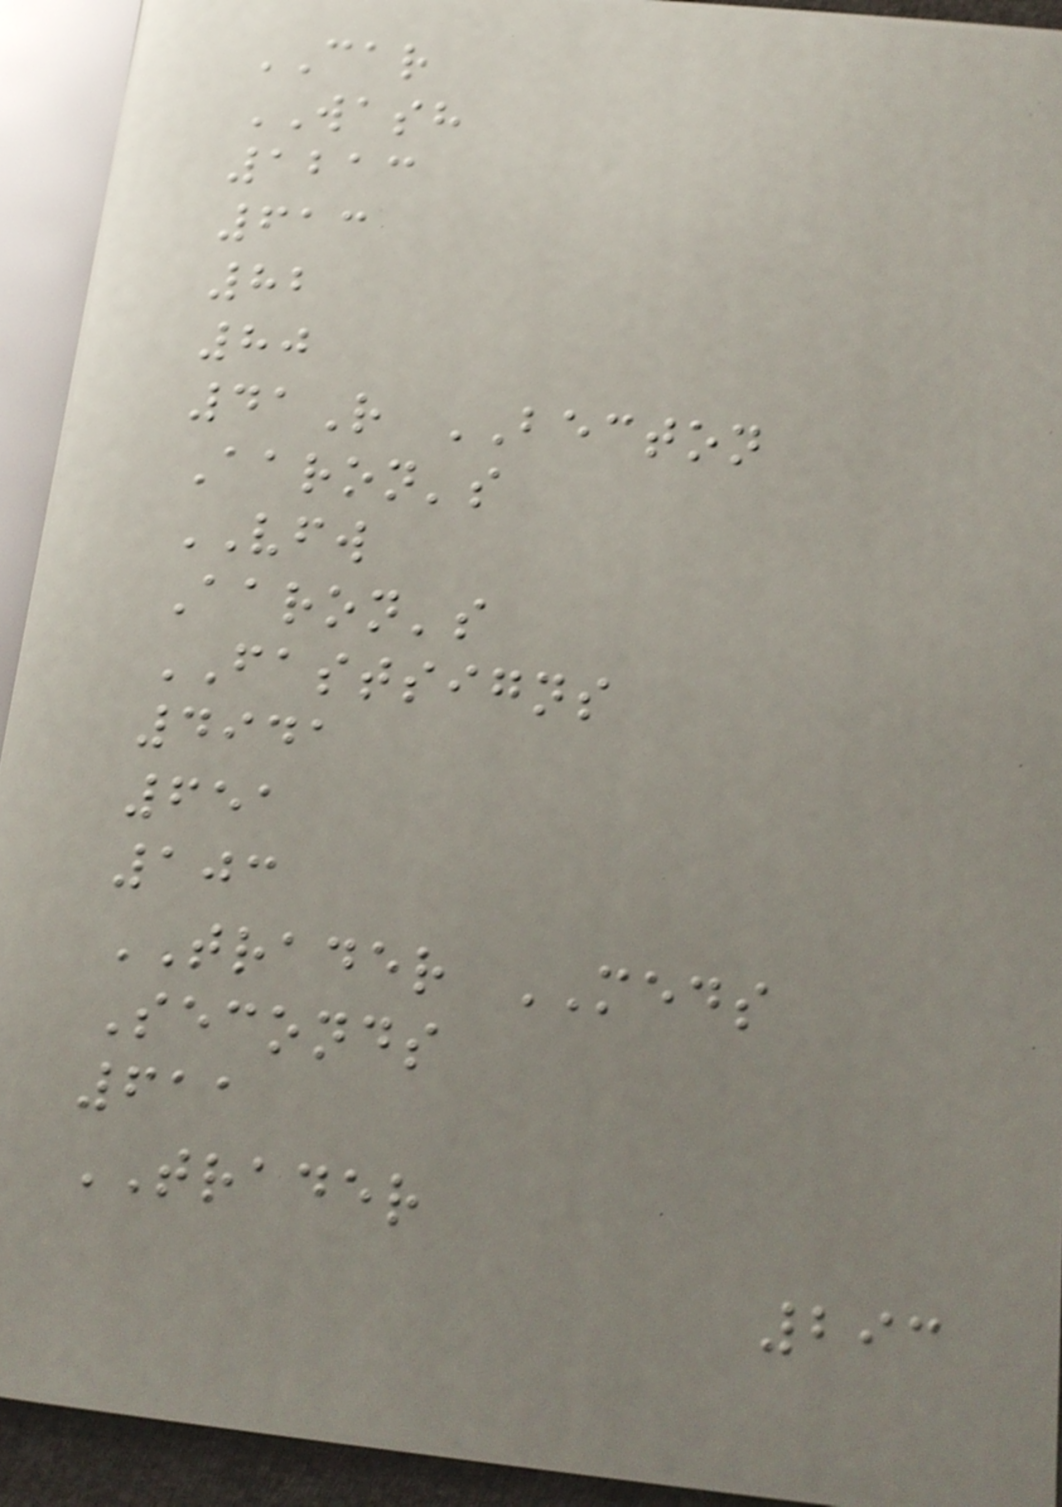CAR
WASH
1213
613
82
80
41R BECTON
Aaron's
VFW
Aaron's
FASTSIGNS
4941
651
103
TRADER MEDS
Seconds
611
TRADER
293
